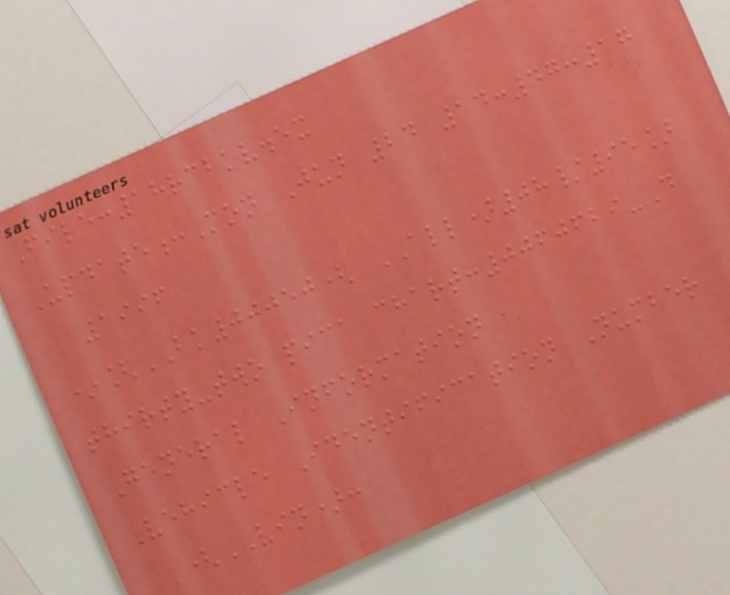File:18rcbkv.ex
Update:Mon Jun 24 14:47:17
1996
*[BK00050( ALL)08/95]
thirty-two pica chart:0060629-D
General Information
Vehicle Identification Number
(VIN):
